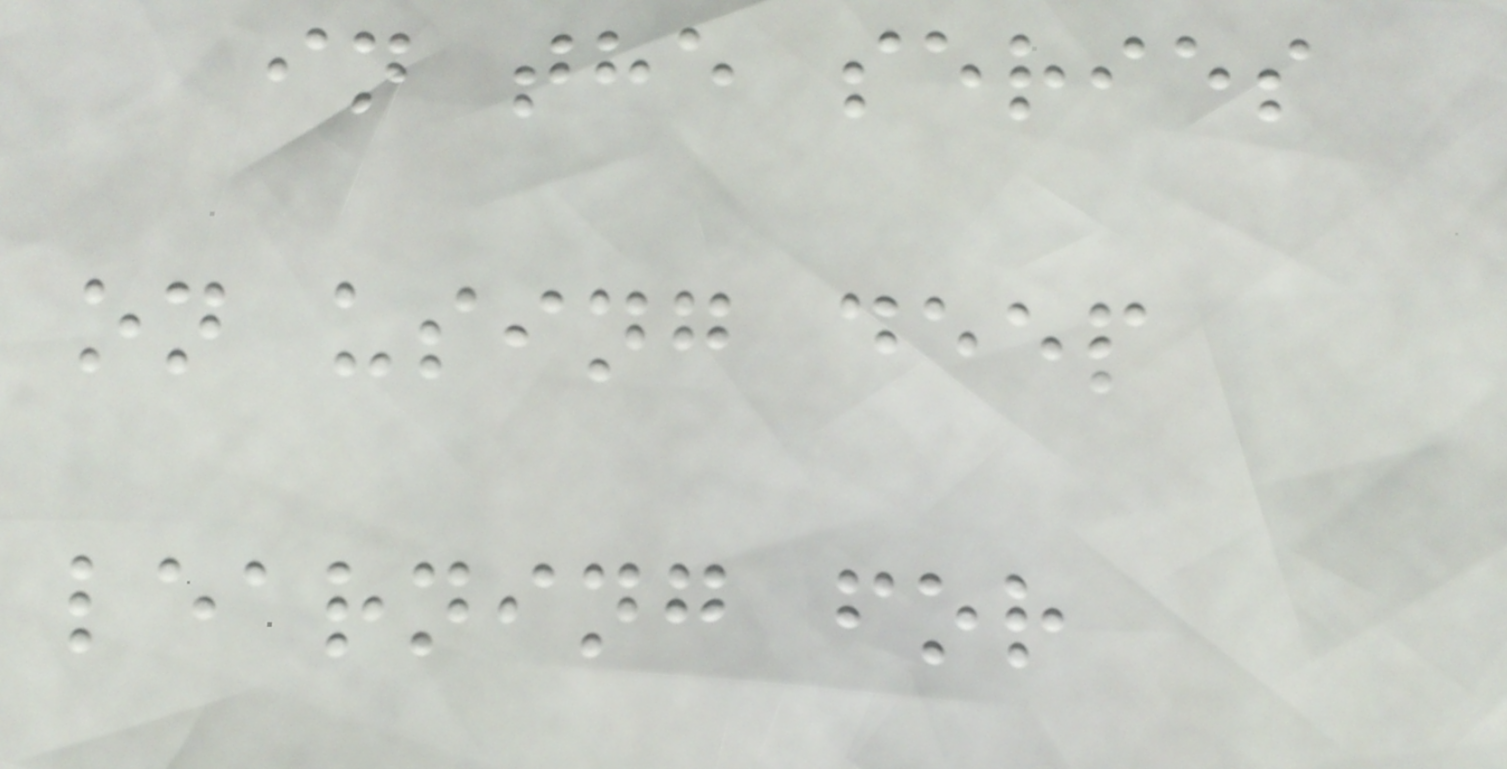in the series
on using deep
learning for
